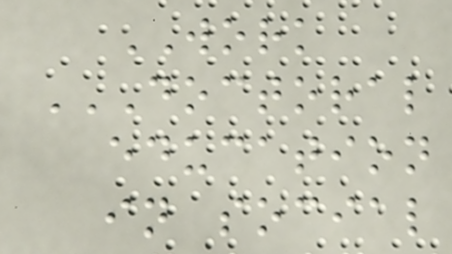WORK
DOCTORAL
EDUCATION
IN SOCIAL
